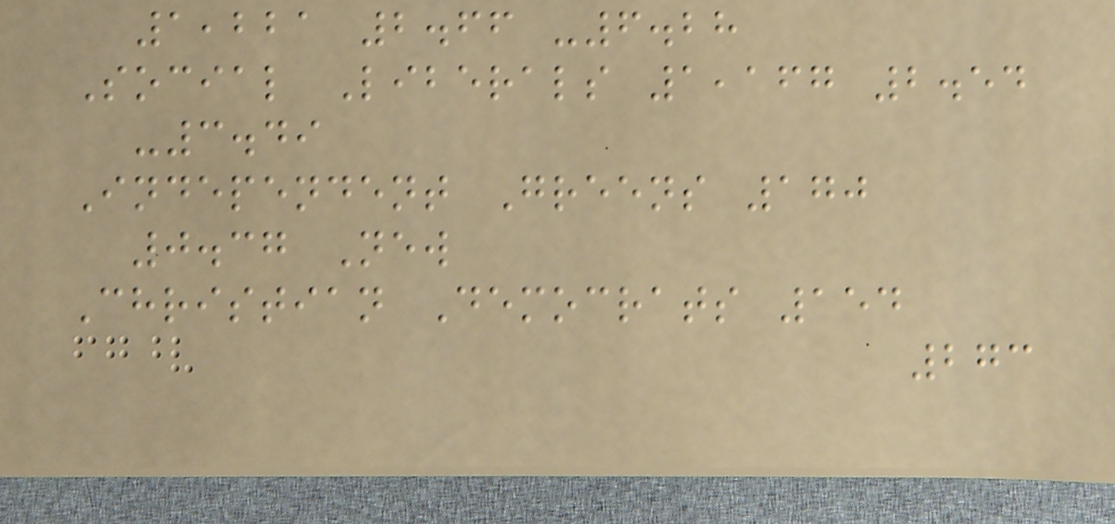1,221 2.66 -6.28
Social Liberals 1,167 2.54
-3.49
Independent Greens 170
0.37 New
Christian Democrats 154
273
